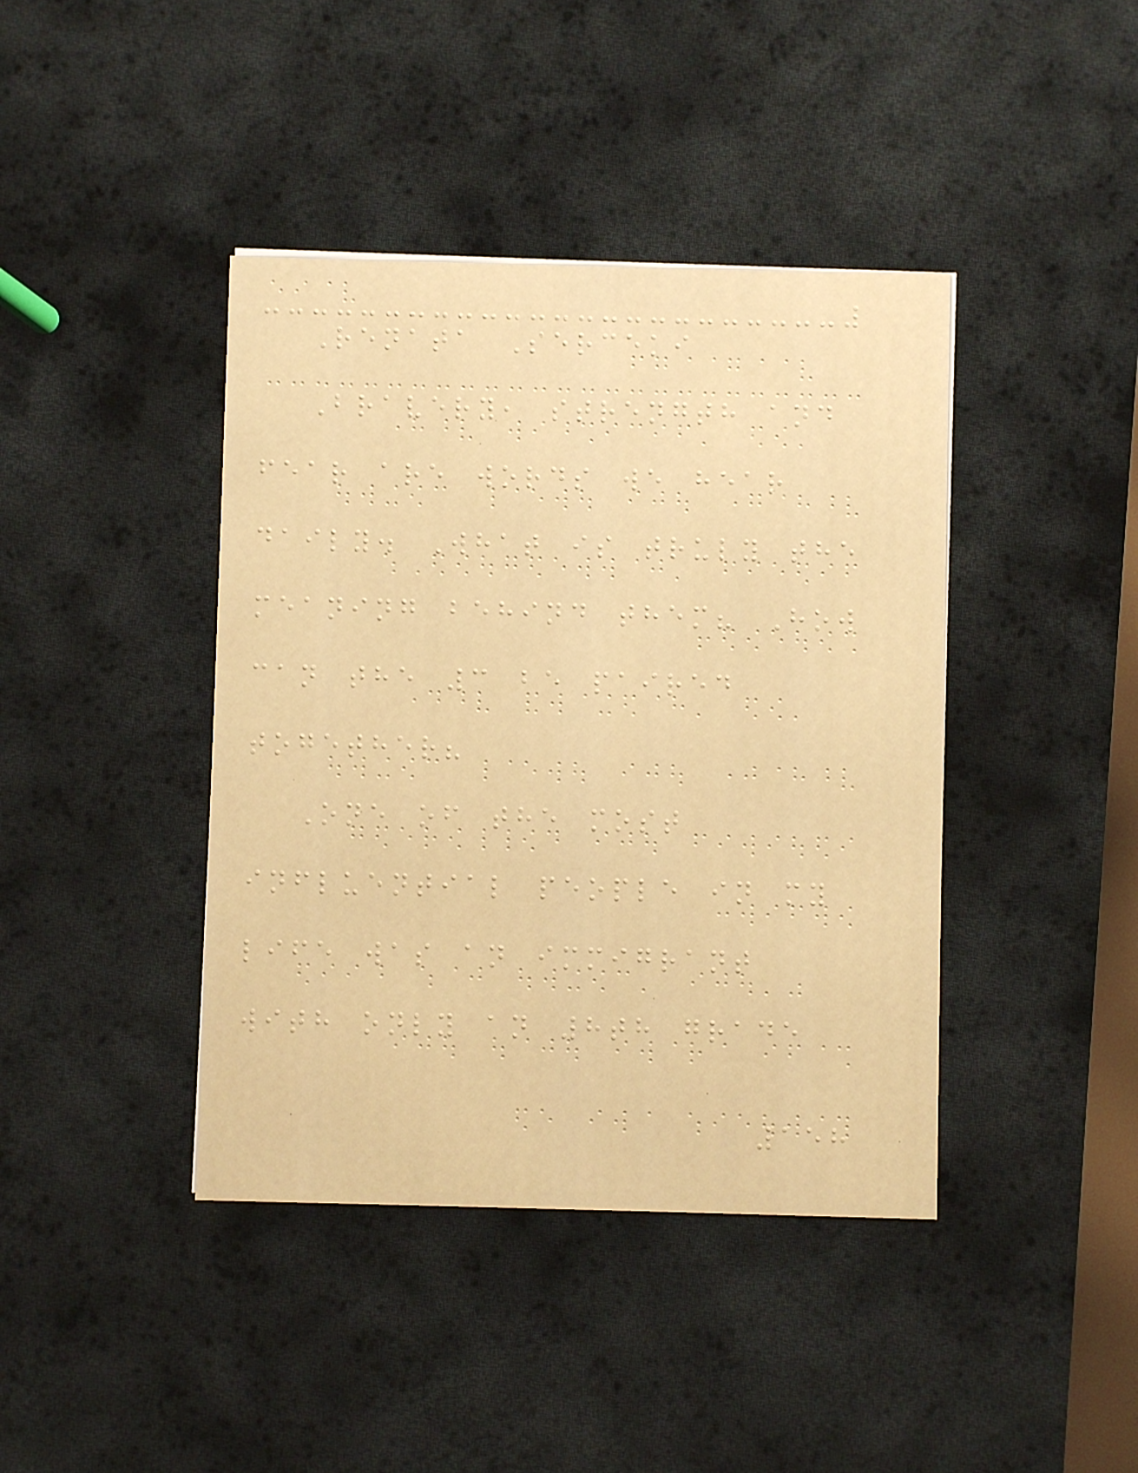Renata Serceki
Bravery, strength and
fear are words we hear
daily. What is truly the
meaning behind them? How
can the 3 be paired
together?
One of the most
influential people in my
life was an immigrant
with only an 8th grade
158
